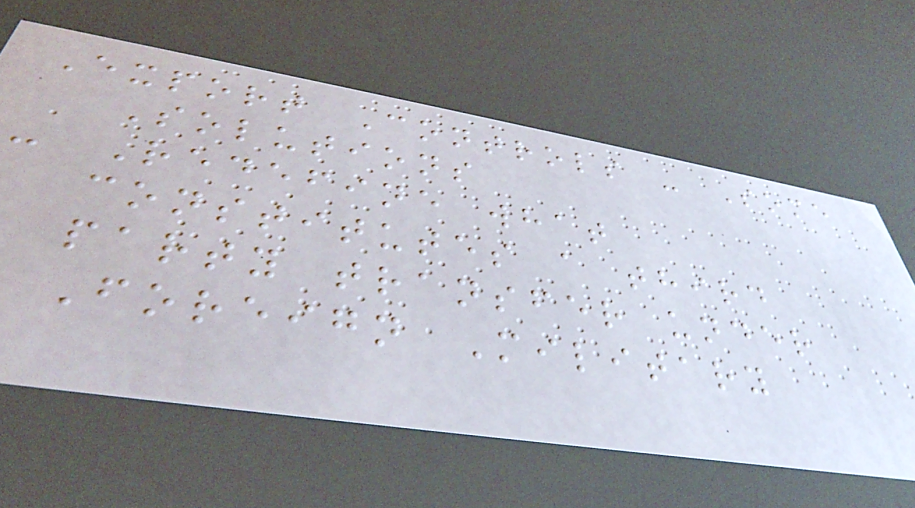Export Controls - Some
Solutions
- Redefine what
constitutes a third
party transfer under
Foreign Military
